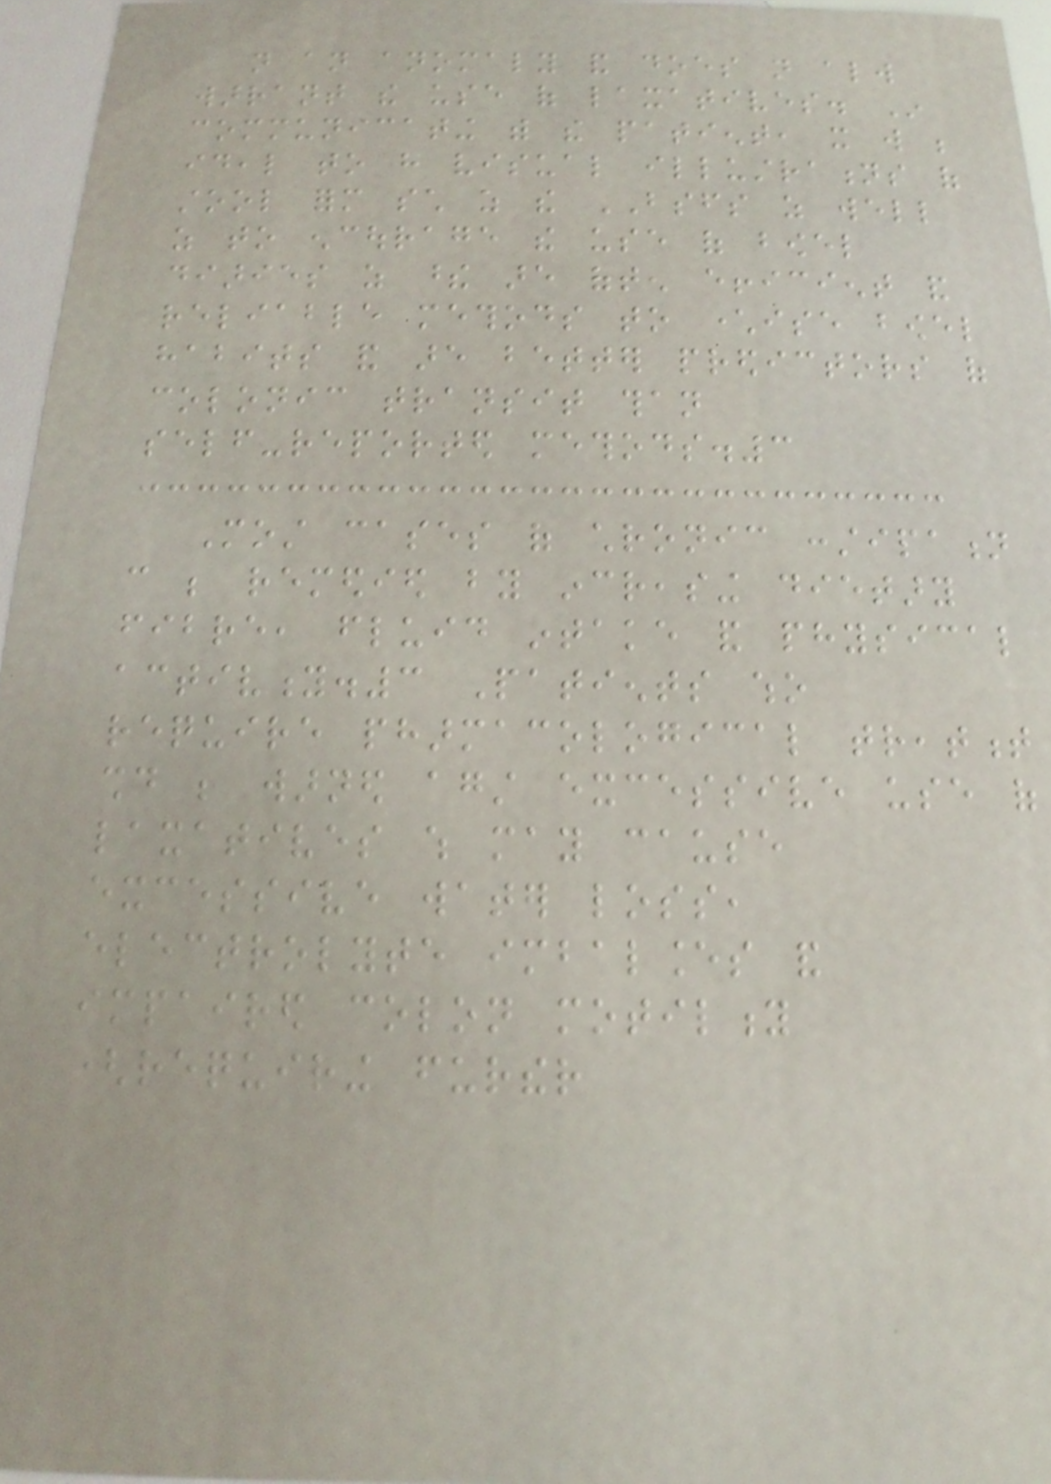not an anomaly and does not always
warrant the use of laxatives. In
communicating with the patient, it will be
ideal to have visual illustrations of
stool form such as the BSFS as well
as to encourage the use of bowel
diaries as these are often efficient and
reliable methods to characterise bowel
habits and are better predictors of
colonic transit than
self-reported methods.3
Most cases of chronic constipation
can be remedied by increasing dietary
fibre, fluid intake and physical
activity.3 Patients who
require pharmacological treatment
should be warned against excessive use of
laxatives which may cause
excessive water loss,
electrolyte imbalances and
impaired colon motility
(requiring further
